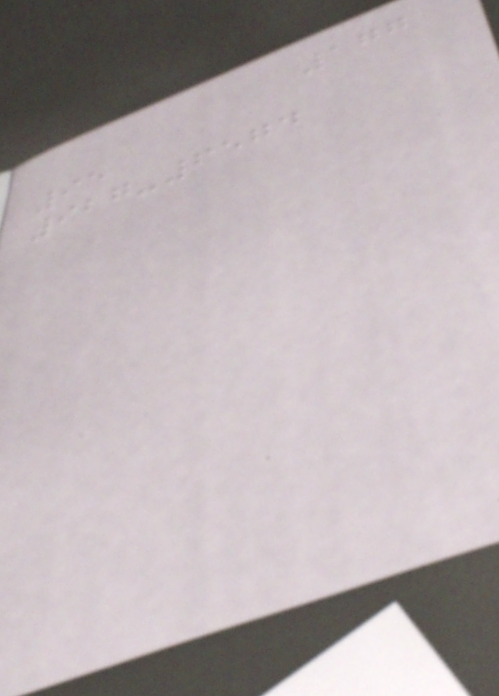177
95
927-6574
